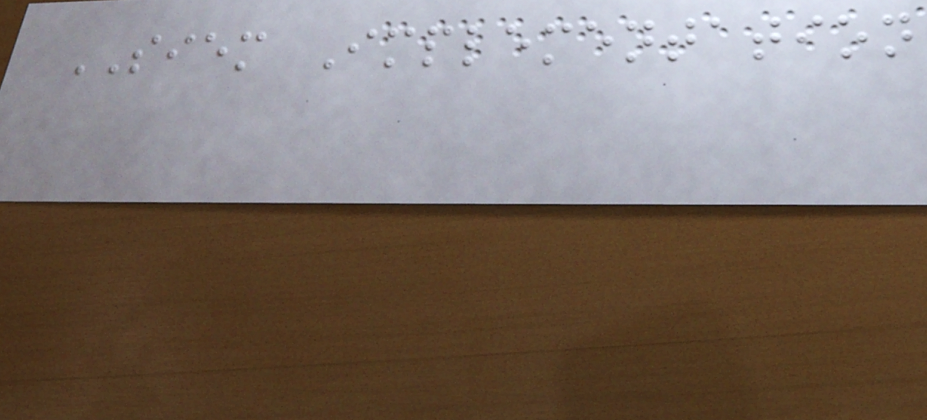SIEM Implementation
